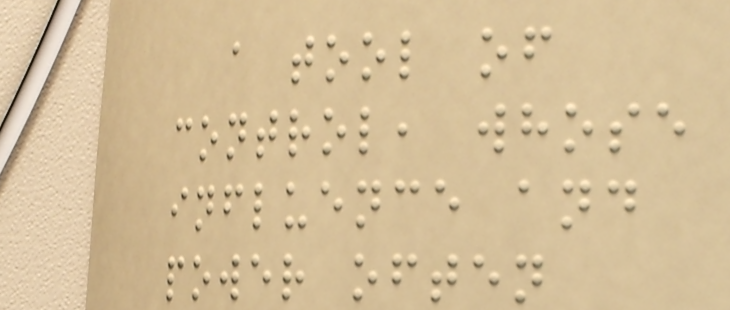a tool of
control, whose
influence and
power often
